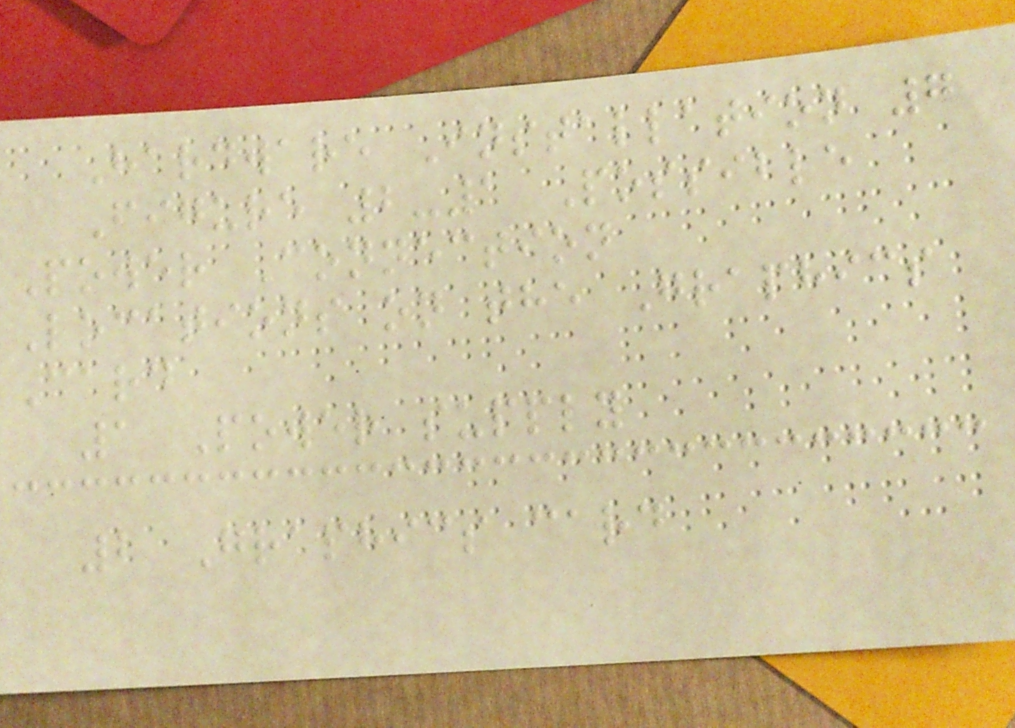Hardware Installation 7
Figure 2-1 Possible
Power Connection
Locations on the Graphics
Card
1 Power supply
2 Graphics card
